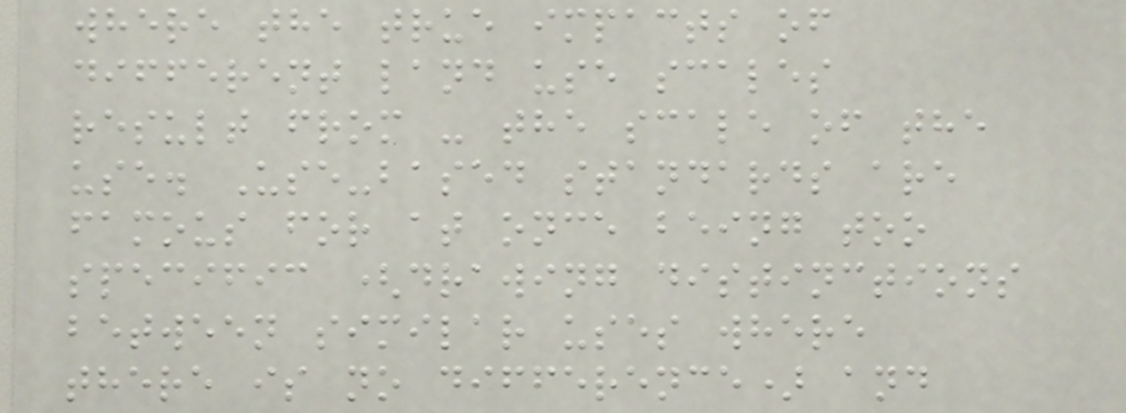where the true impacts of
different land use scales
result from - the scale of the
use. Use-based standards are
famous for at once being too
specific (drawing distinctions
between similar uses where
there is no difference) and
